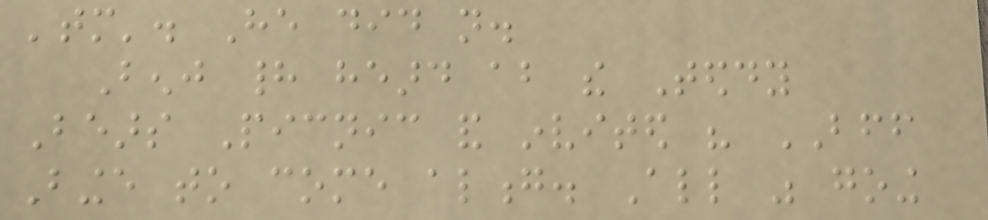'tomorrow'. He did not.
Benj had heard about the Teddy
Bears Picnic and invited his BFF
Binge to come along. All was going
